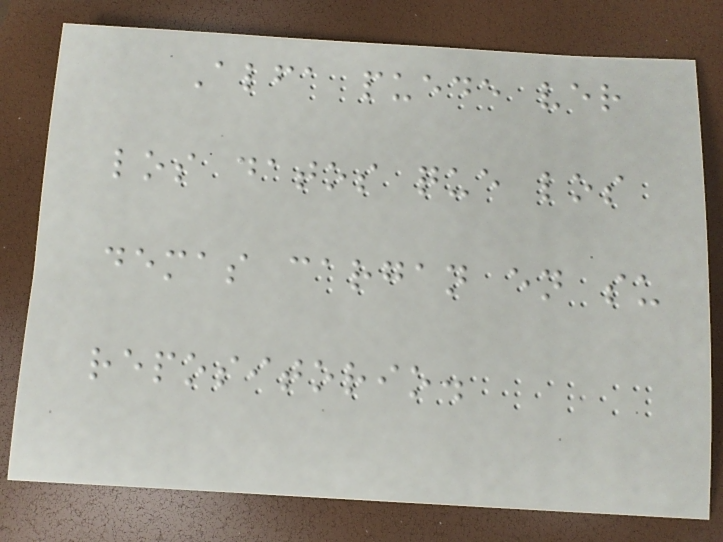Alfa puede ver
los datos que los
demas cargan en su
repositorio.
